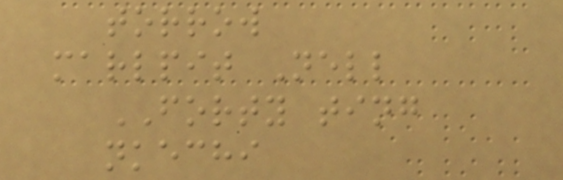torrow
marlpit Nell
FORTY ting
nkechi
